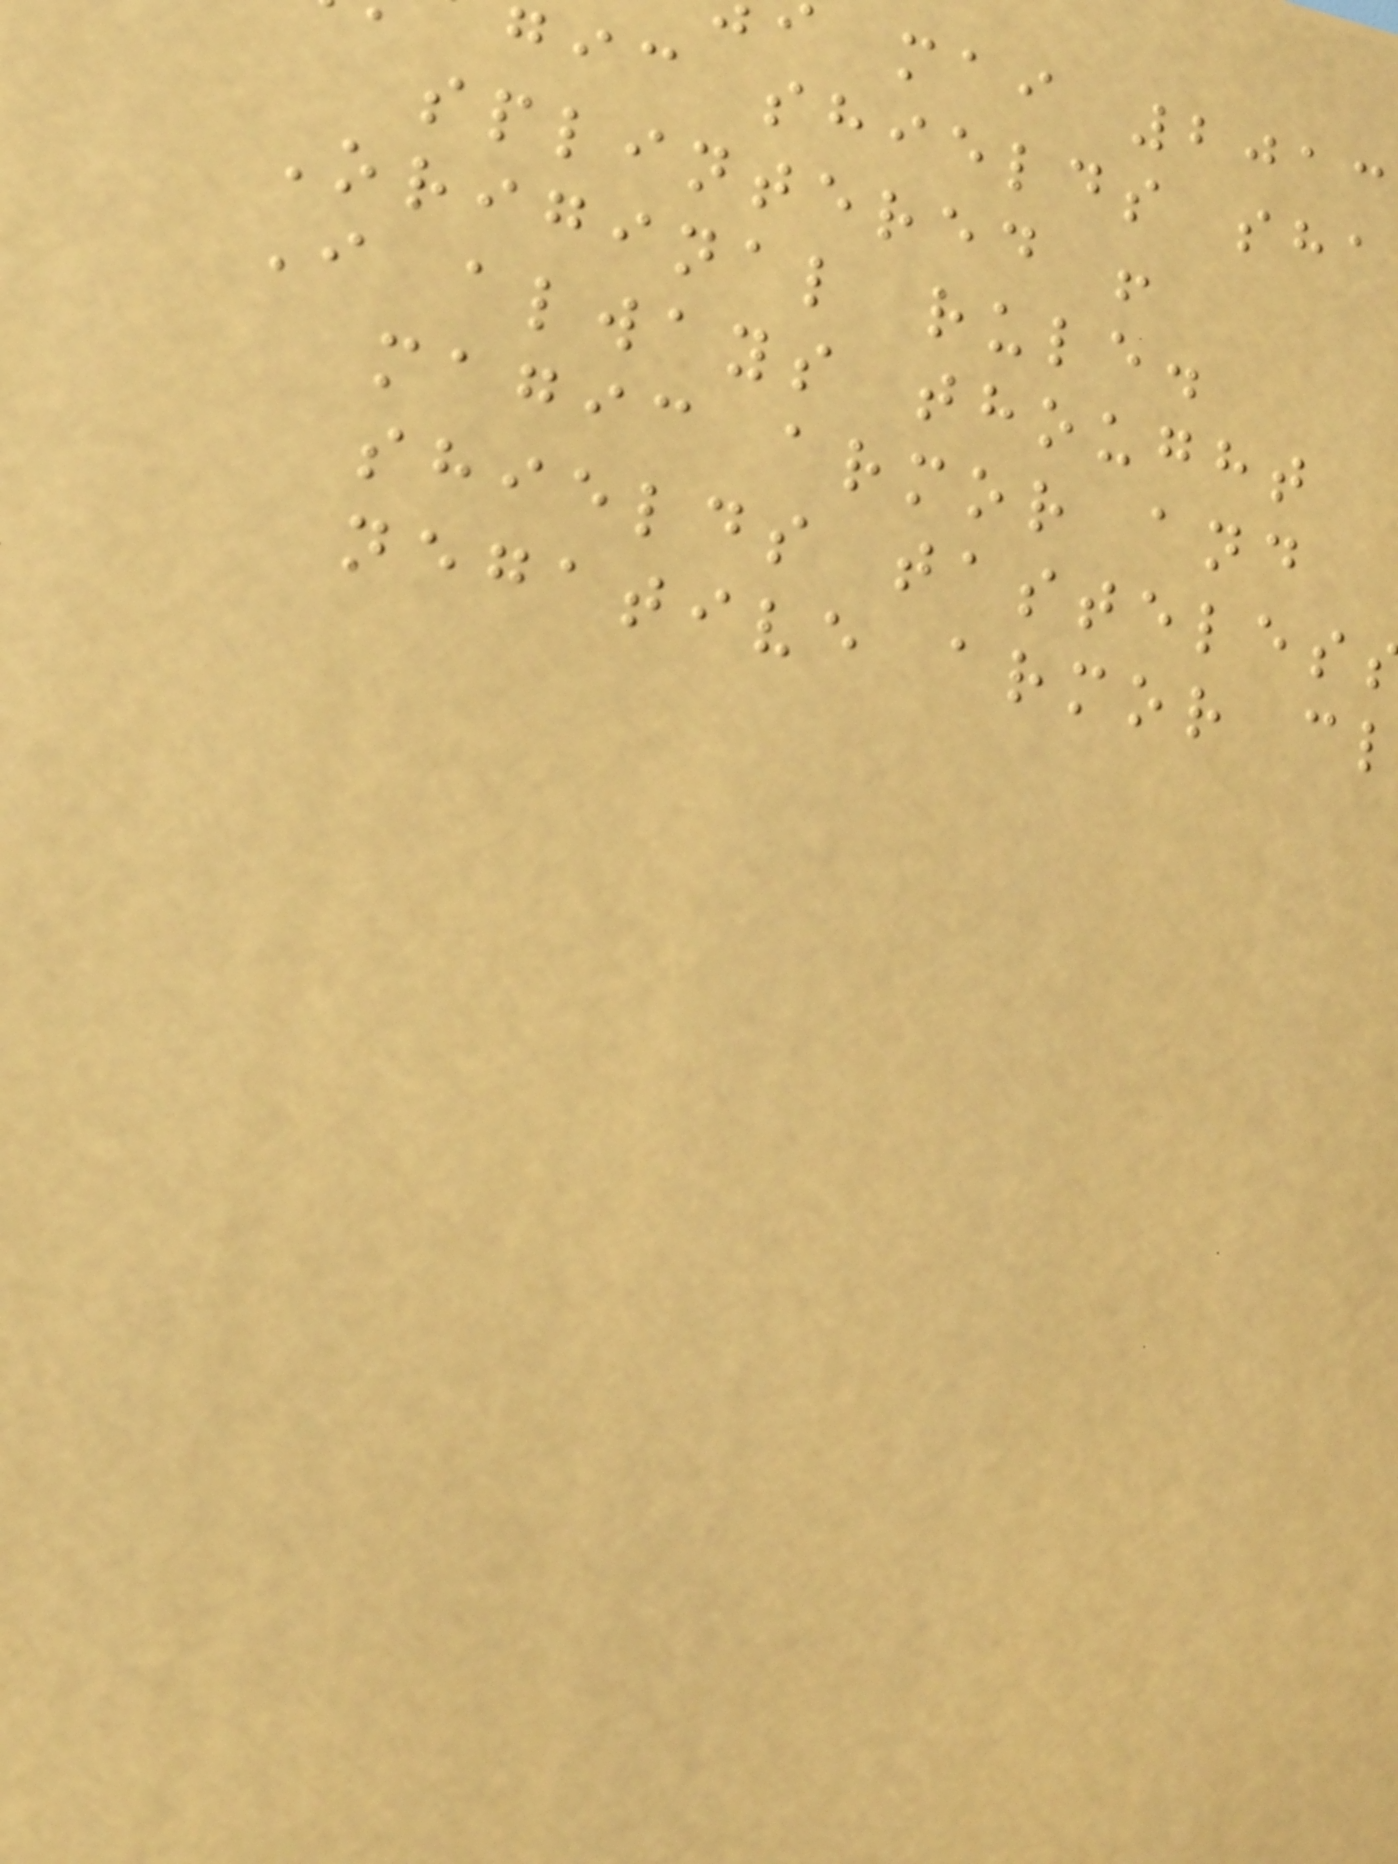mai 2013
gic shields sha
splintered !
Original rule.
I always thought
magic armor and
shields tasteles
negative armor cl
